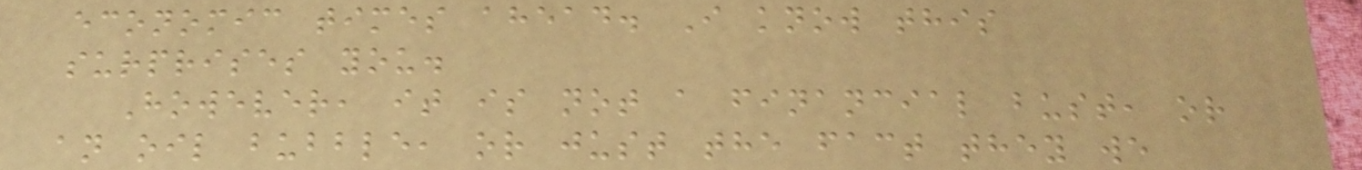economic times ahead. I know this
surprises you.
However, it is not a financial bust, or
an oil bubble, or just the fact they we
